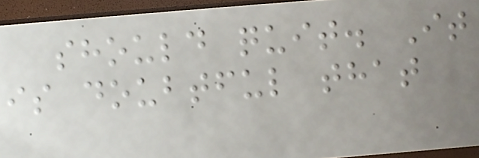should quit. It
is doubtful that
